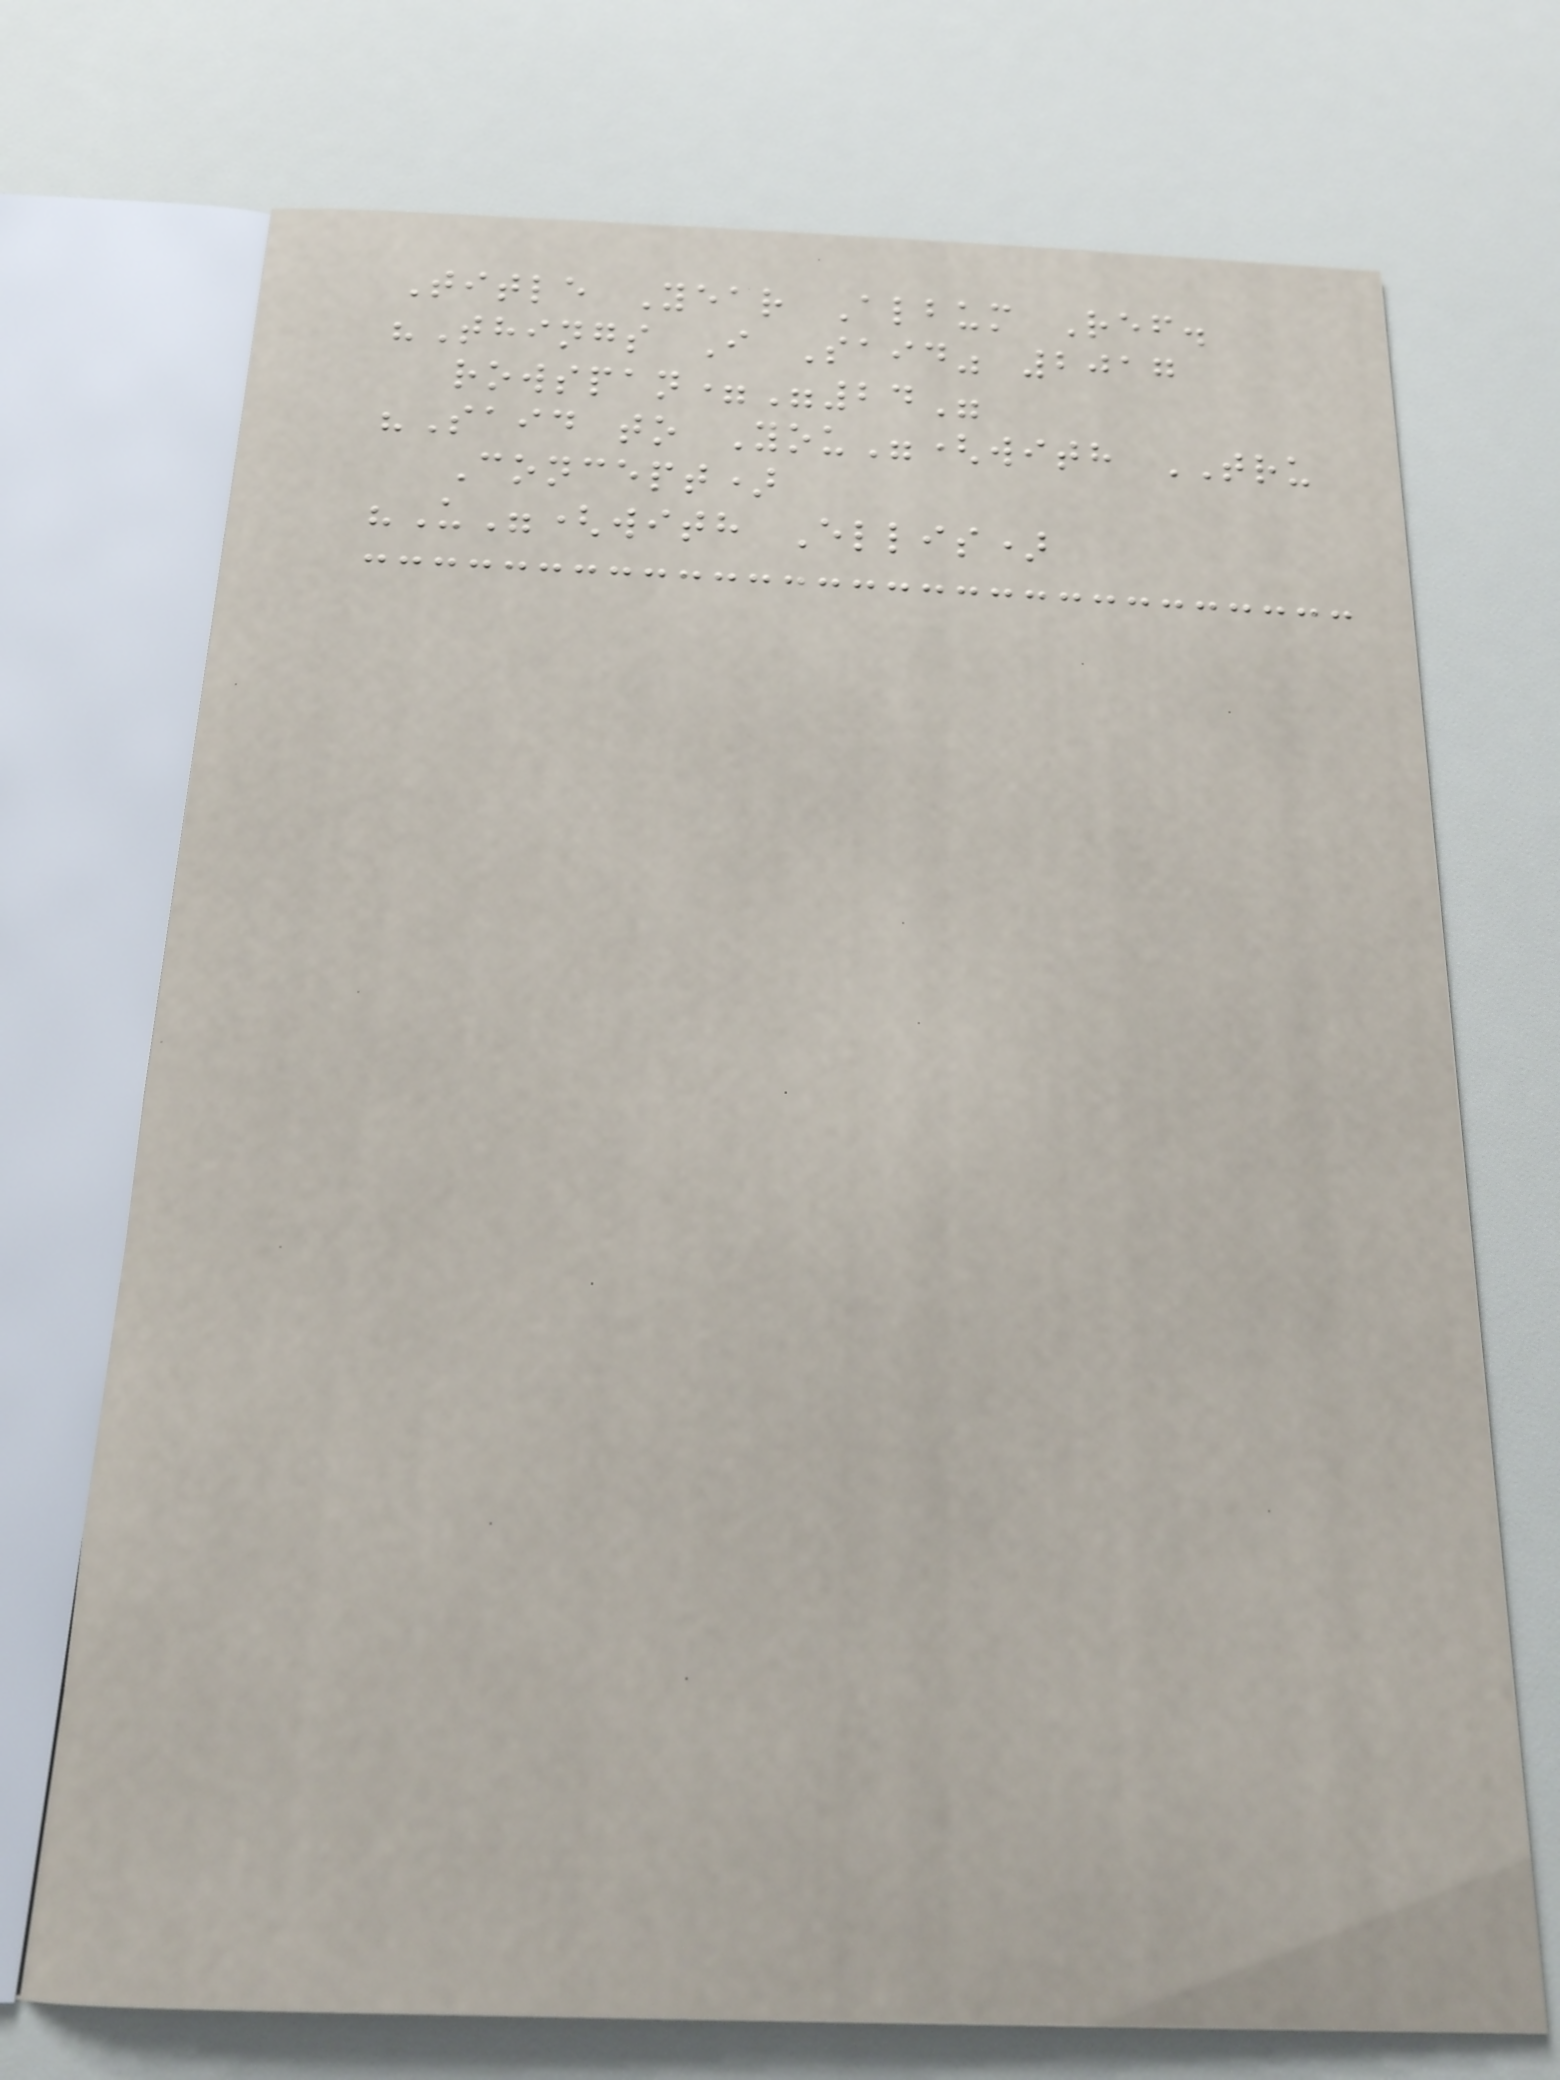Title Year Album Ref.
"Things I Said" 2017
rowspan="24"
"Said to You"(with TRU
Concept)
"U"(with Ellis)
